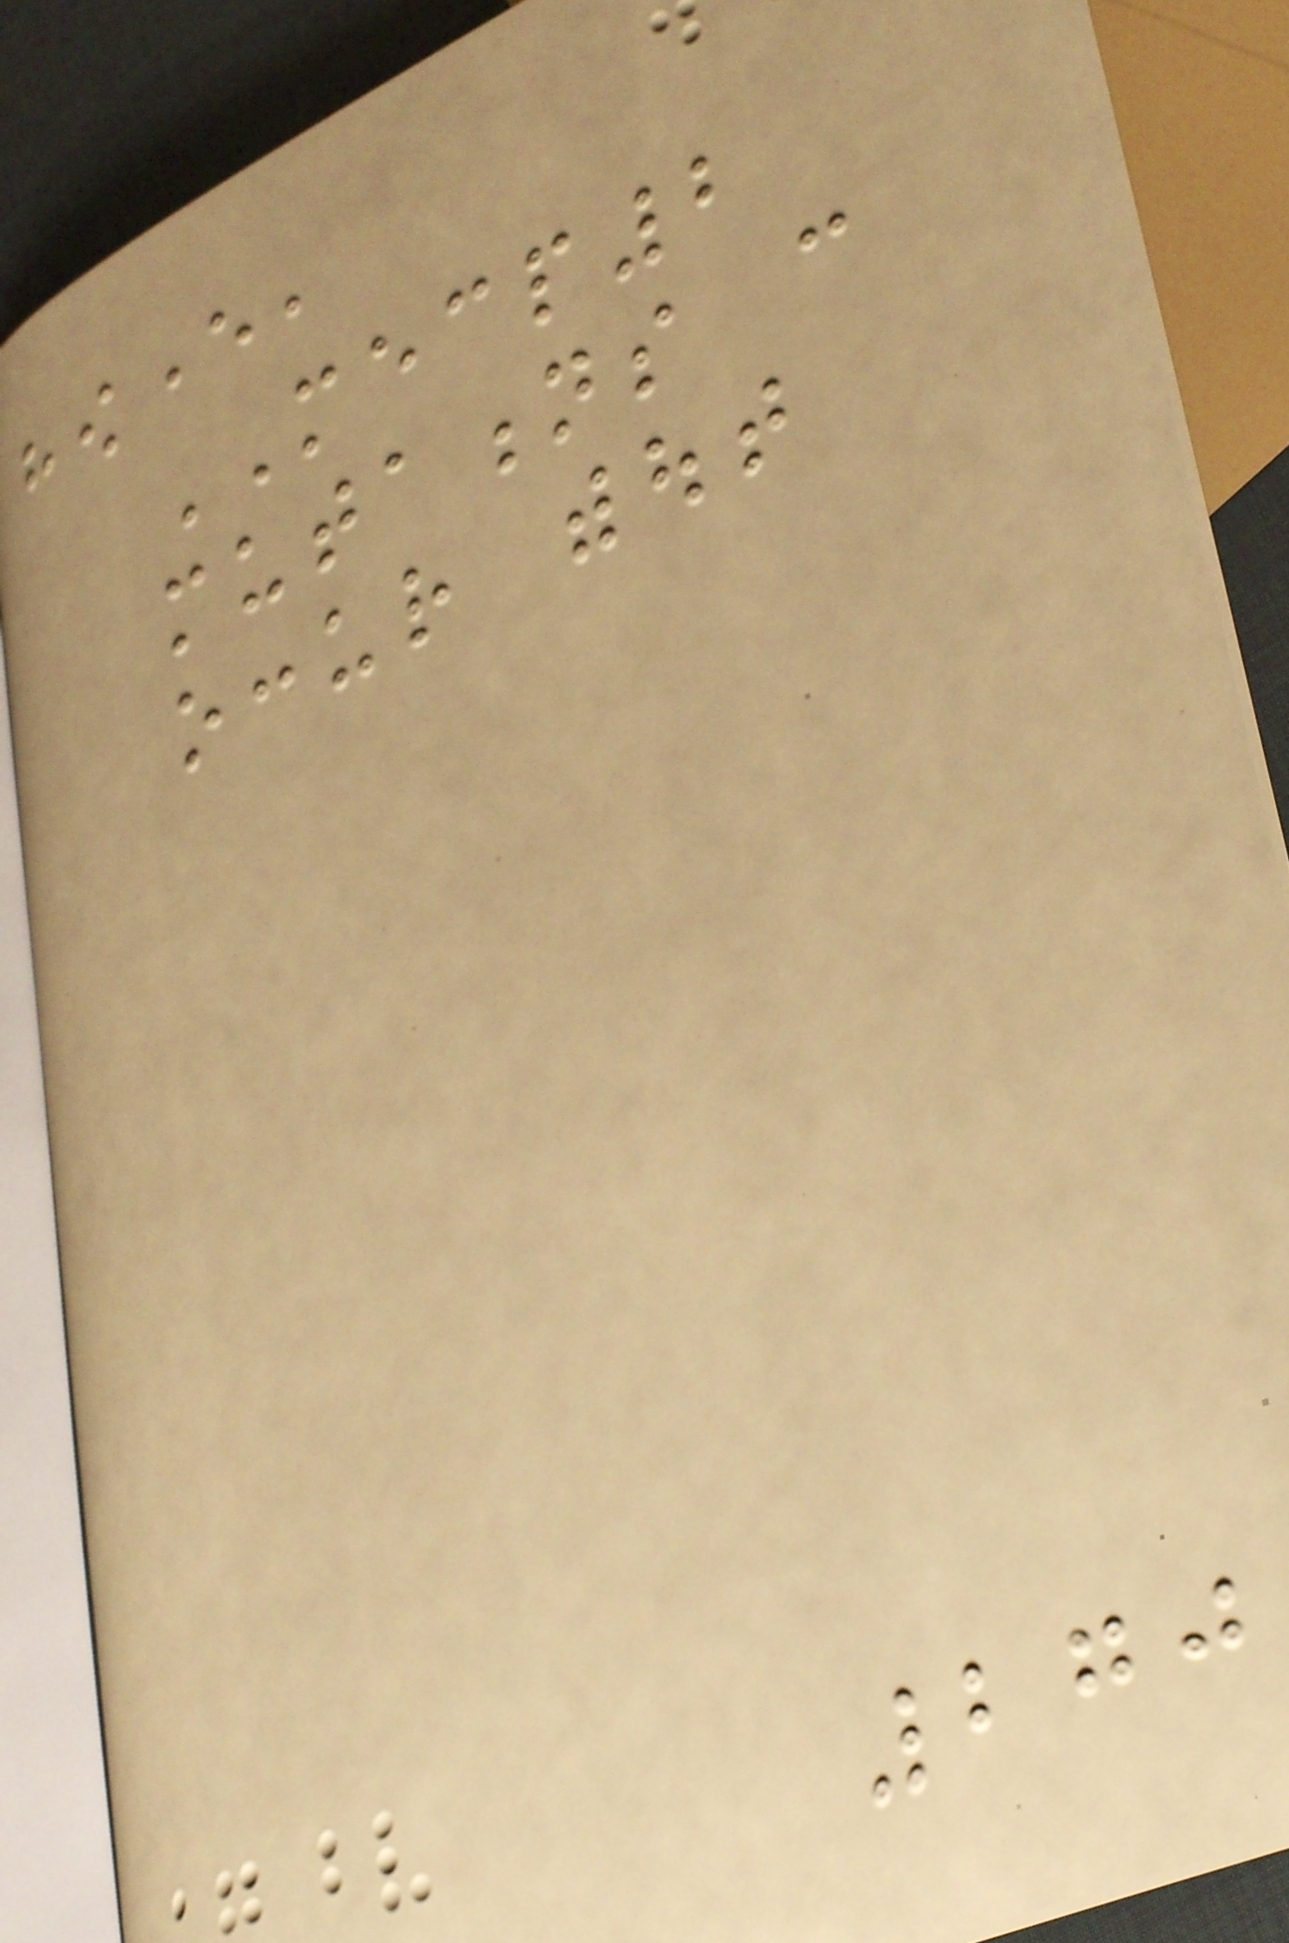however,
MECP2
mutations can
occur without
270
